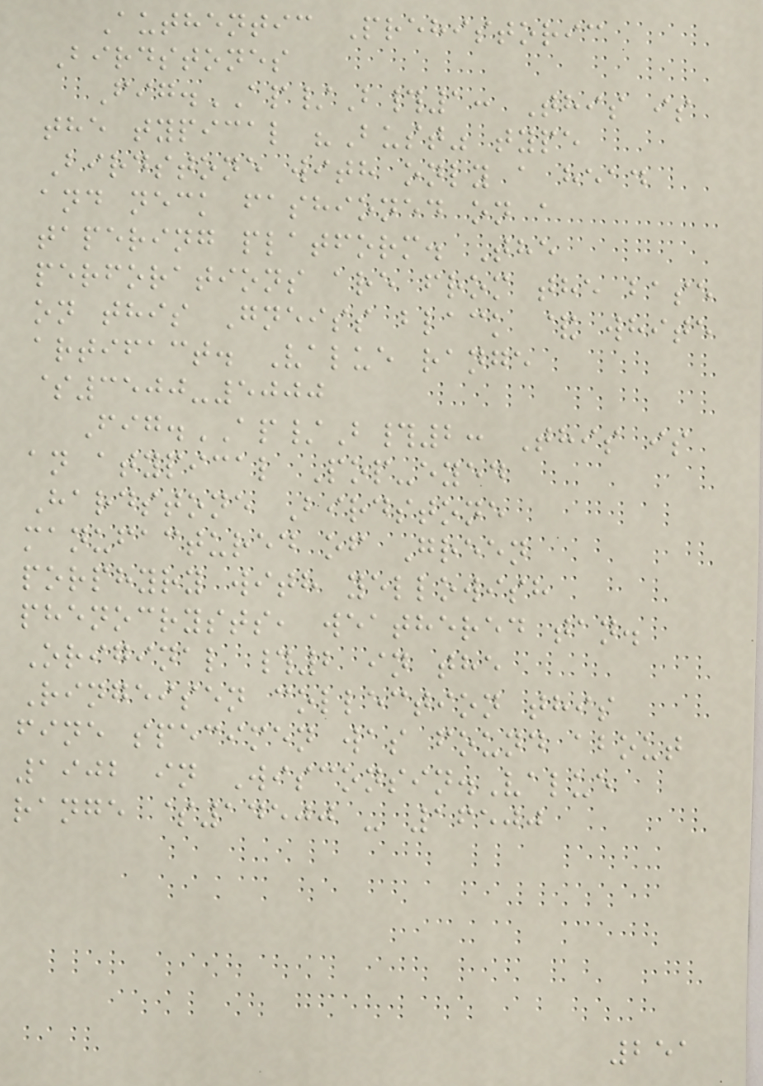Authentic Prehistoric
Birdstones
Fig.AP/B#1: This is
the typical "Bust" type
Birdstone with only a head
and neck fashioned on a
tapering platform. The
perforations are from the base
on this Gneiss black & white
artifact. Value range
$3500-5000
Fig.AP/B#2: This is
an atypical Pop-eyed
Hardstone Birdstone
manufactured of Green
porphyry with yellowish
phenocrysts, weathered tan.
Original #2 in the
Ringeisen collection this
fine specimen was found about
1902 in Wisconsin.Value
range $14500 - 16500
251
